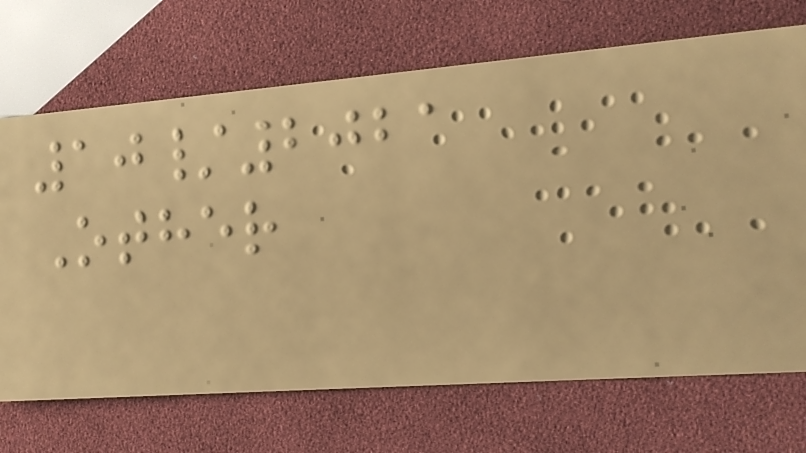10/2021
Other
